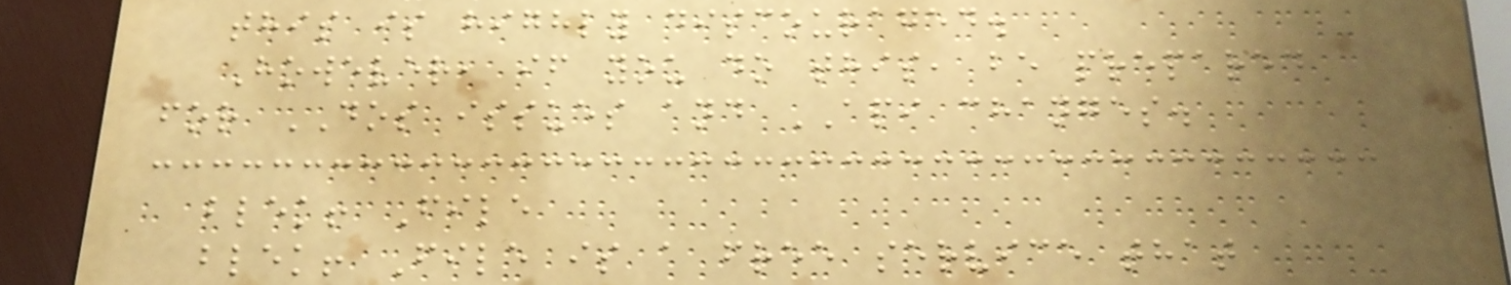this is highly discouraged.
However, if you do this, be prepared
for DOS issues and API changes.
blek! File
blek! File is a free service that
